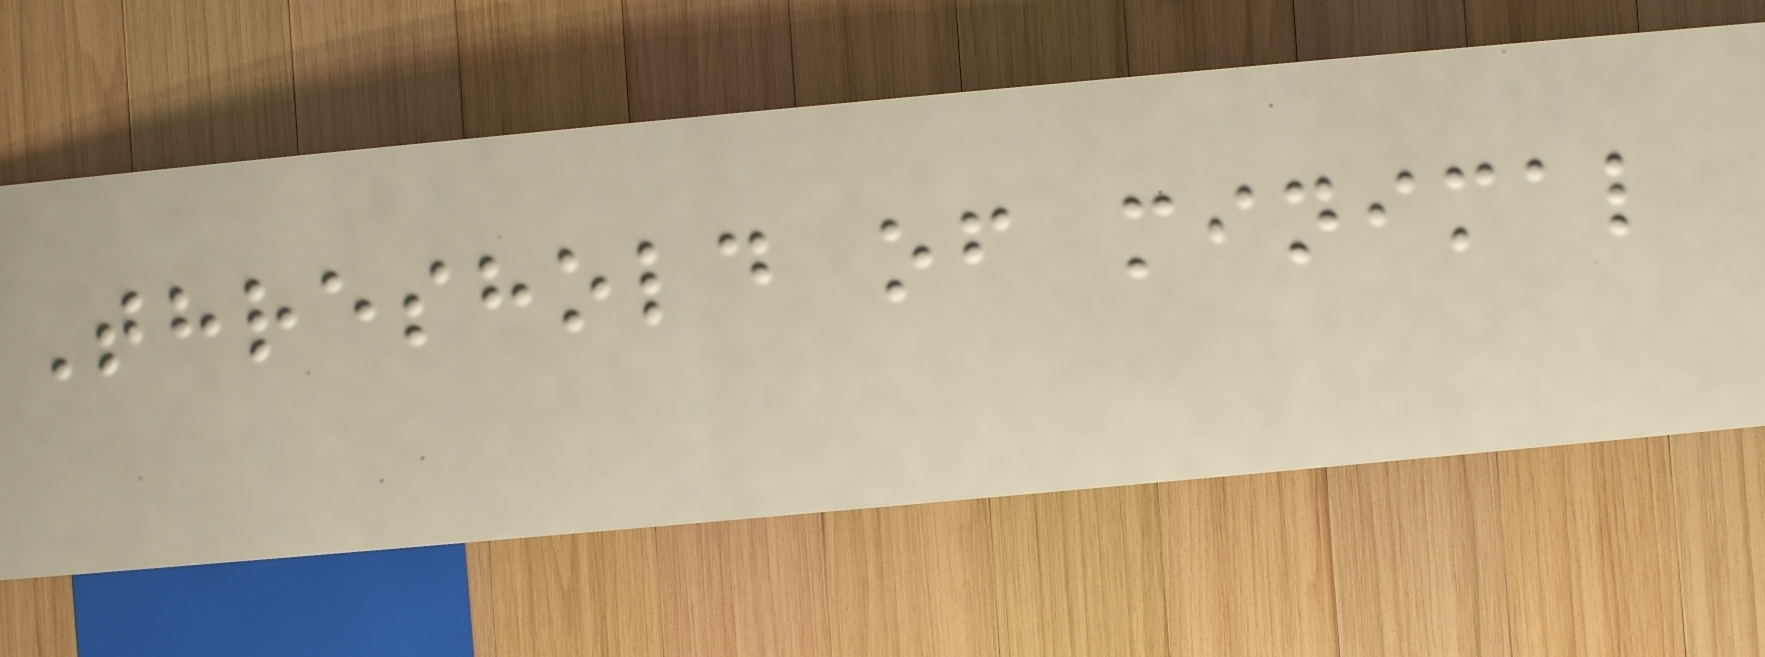Threshold of minimal
